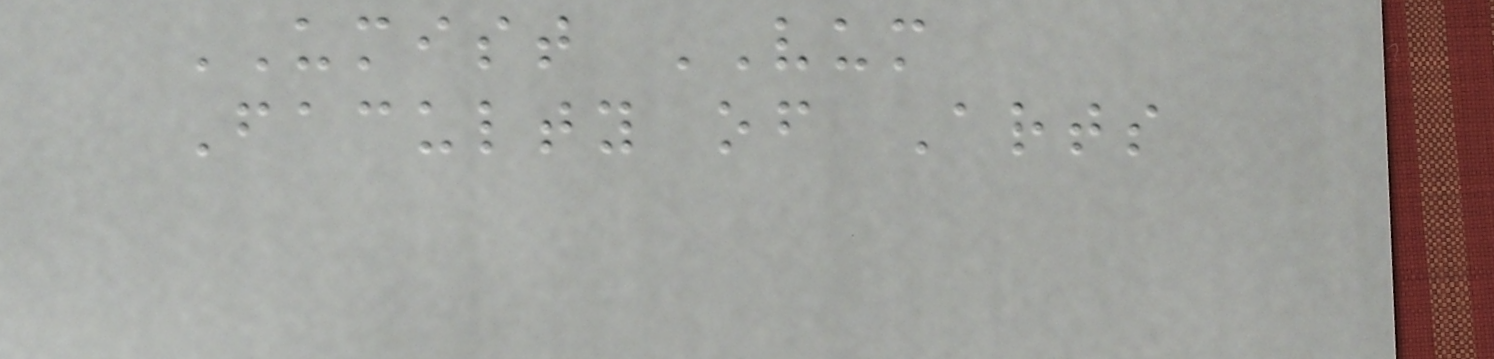UMIST VUM
Faculty of Arts
